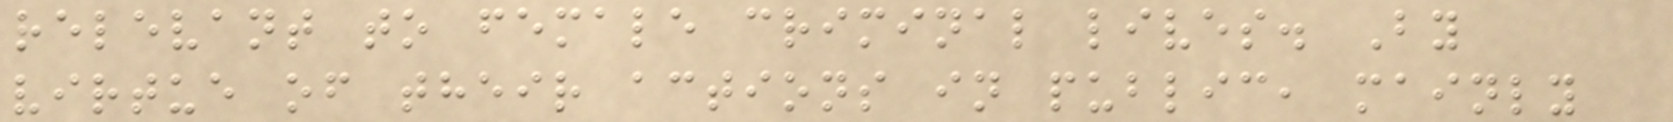relevant to female criminal lives. By
virtue of their actions in public, mainly
